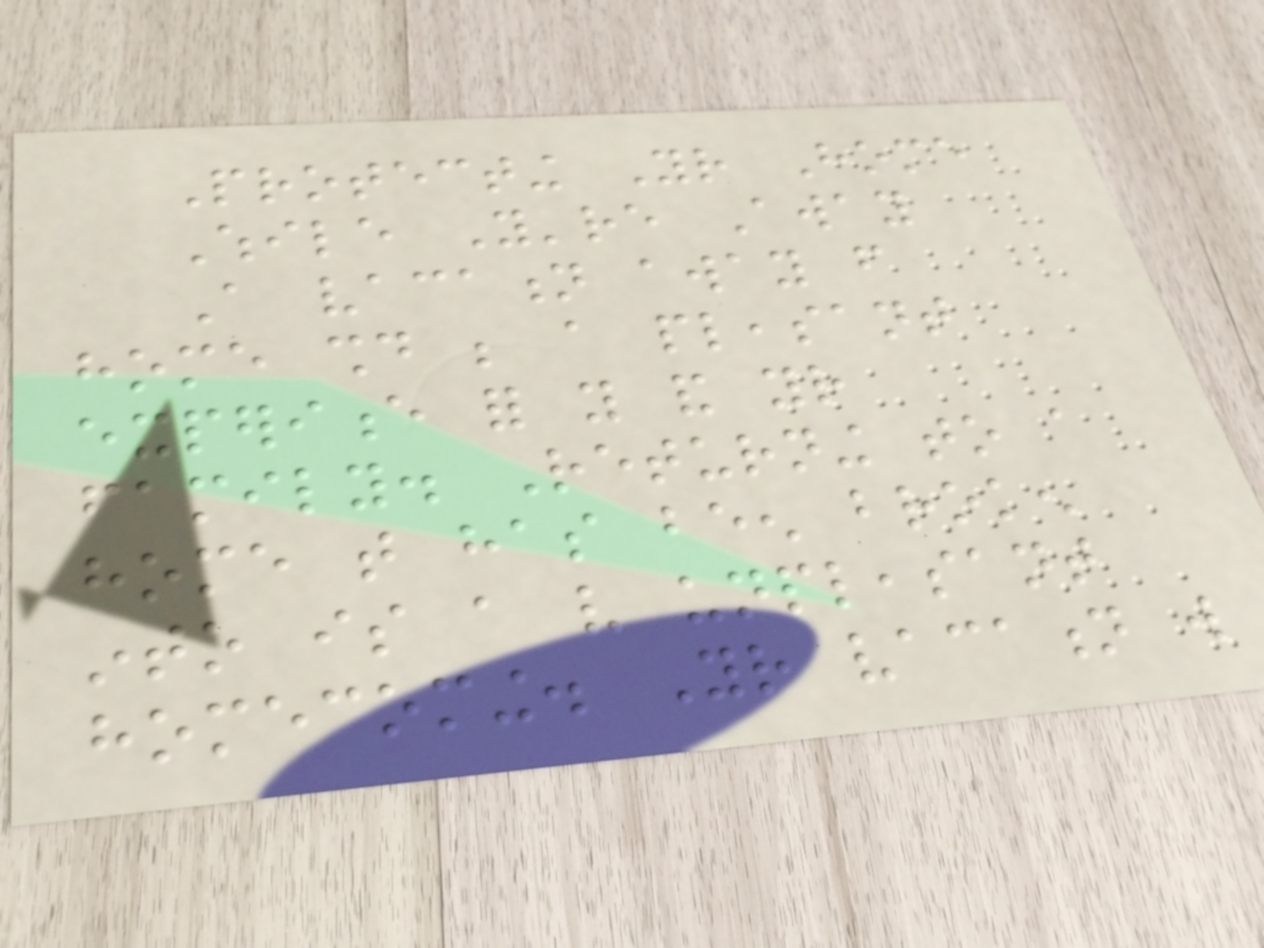Protecting Your Home
While You're Away
A vacation away from
home should be a pleasant
experience for you and your
family. Returning to a
home that has been broken
into is a very unpleasant
homecoming. Your vacation will
